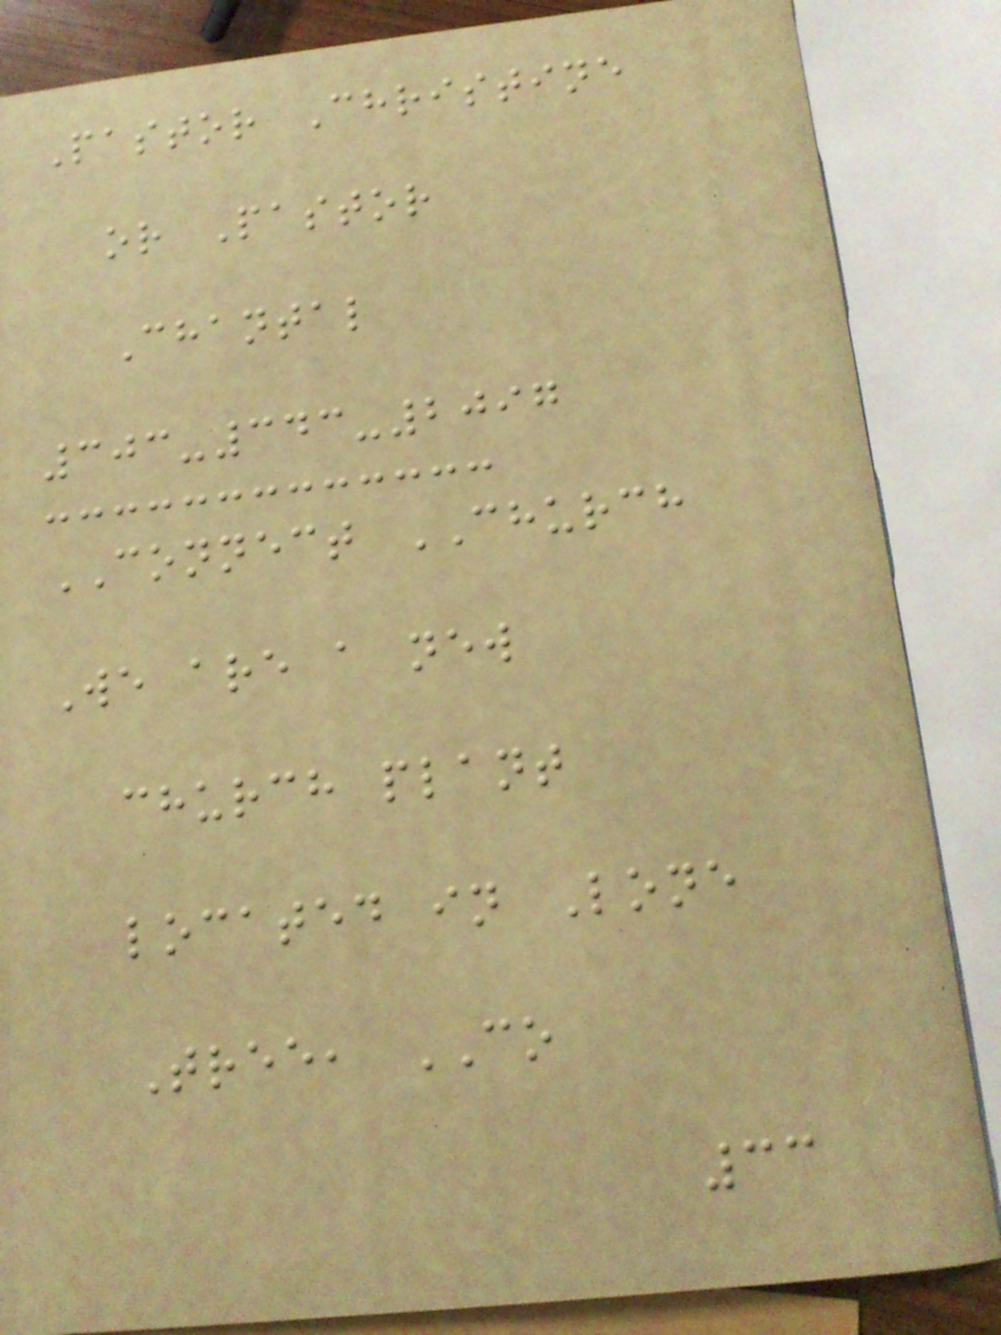Pastor Christine
or Pastor
Chantal
303-343-2097
CONNECT CHURCH
We are a new
church plant
located in Lone
Tree, CO
33
